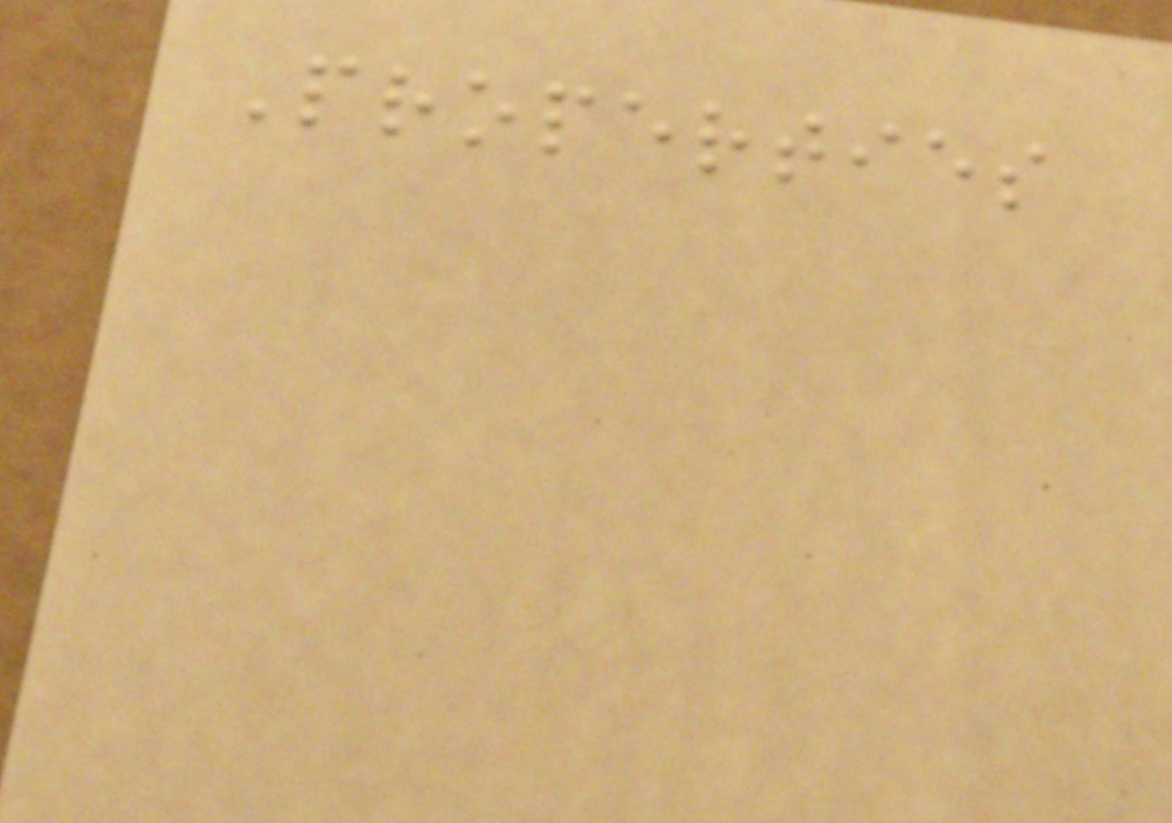Properties
